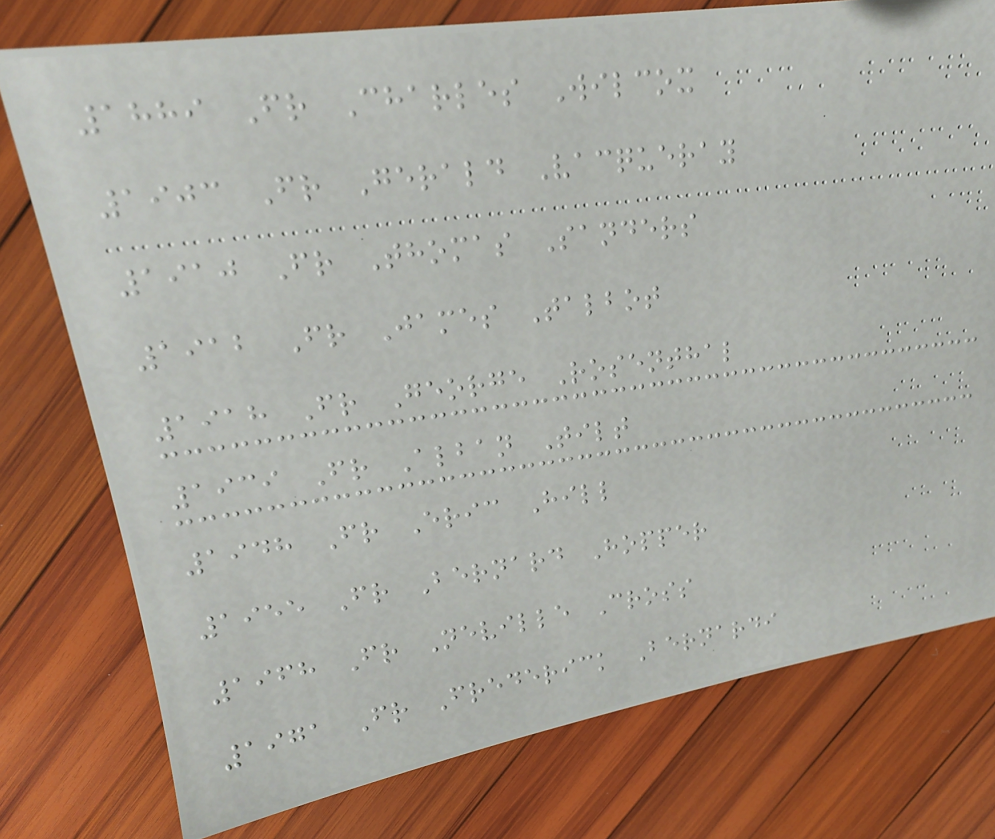1889 Fr Charles Wilcox
1903 Fr Gerald Vacqueray
1910 Fr Thomas Sanders
1912 Fr James Talbot
1918 Fr George Rosenthal
1939 Fr Alban Tilt
1948 Fr Eric Hill
1955 Fr Bernard Hopper
1968 Fr Neville Cross
1971 Fr Frederick Bernardi
